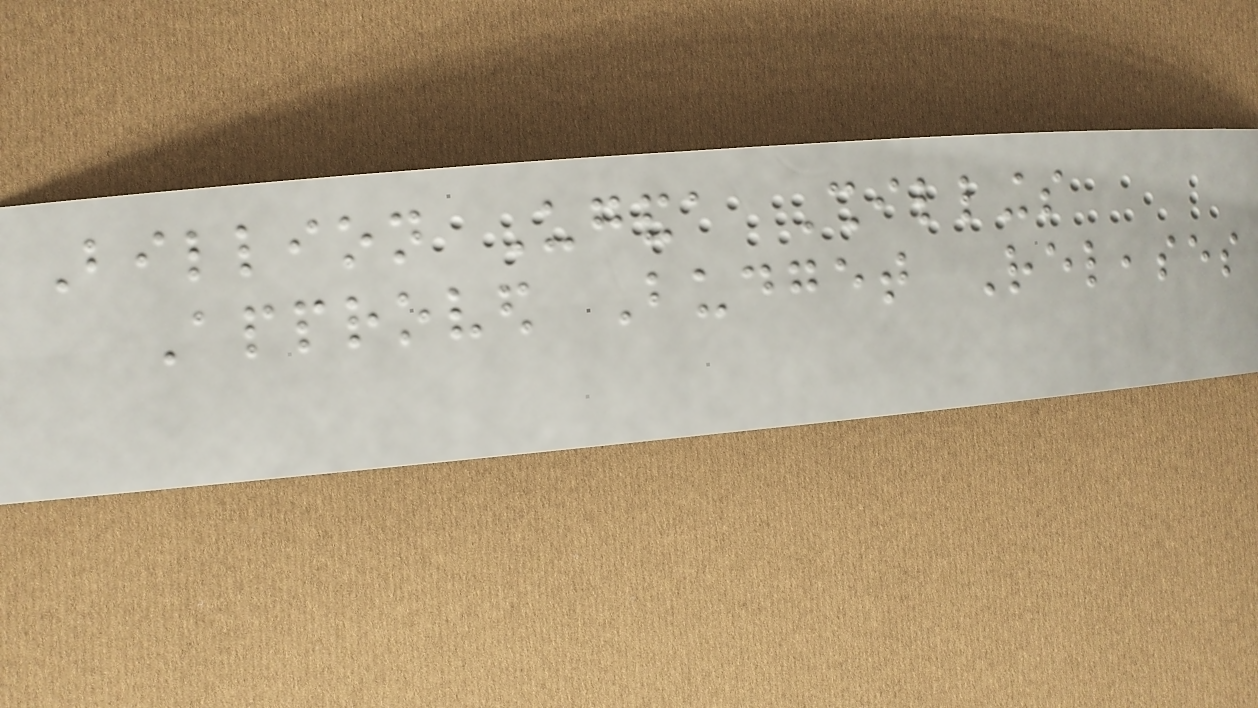Billion Uganda Shillings
Approved Budget Releases
